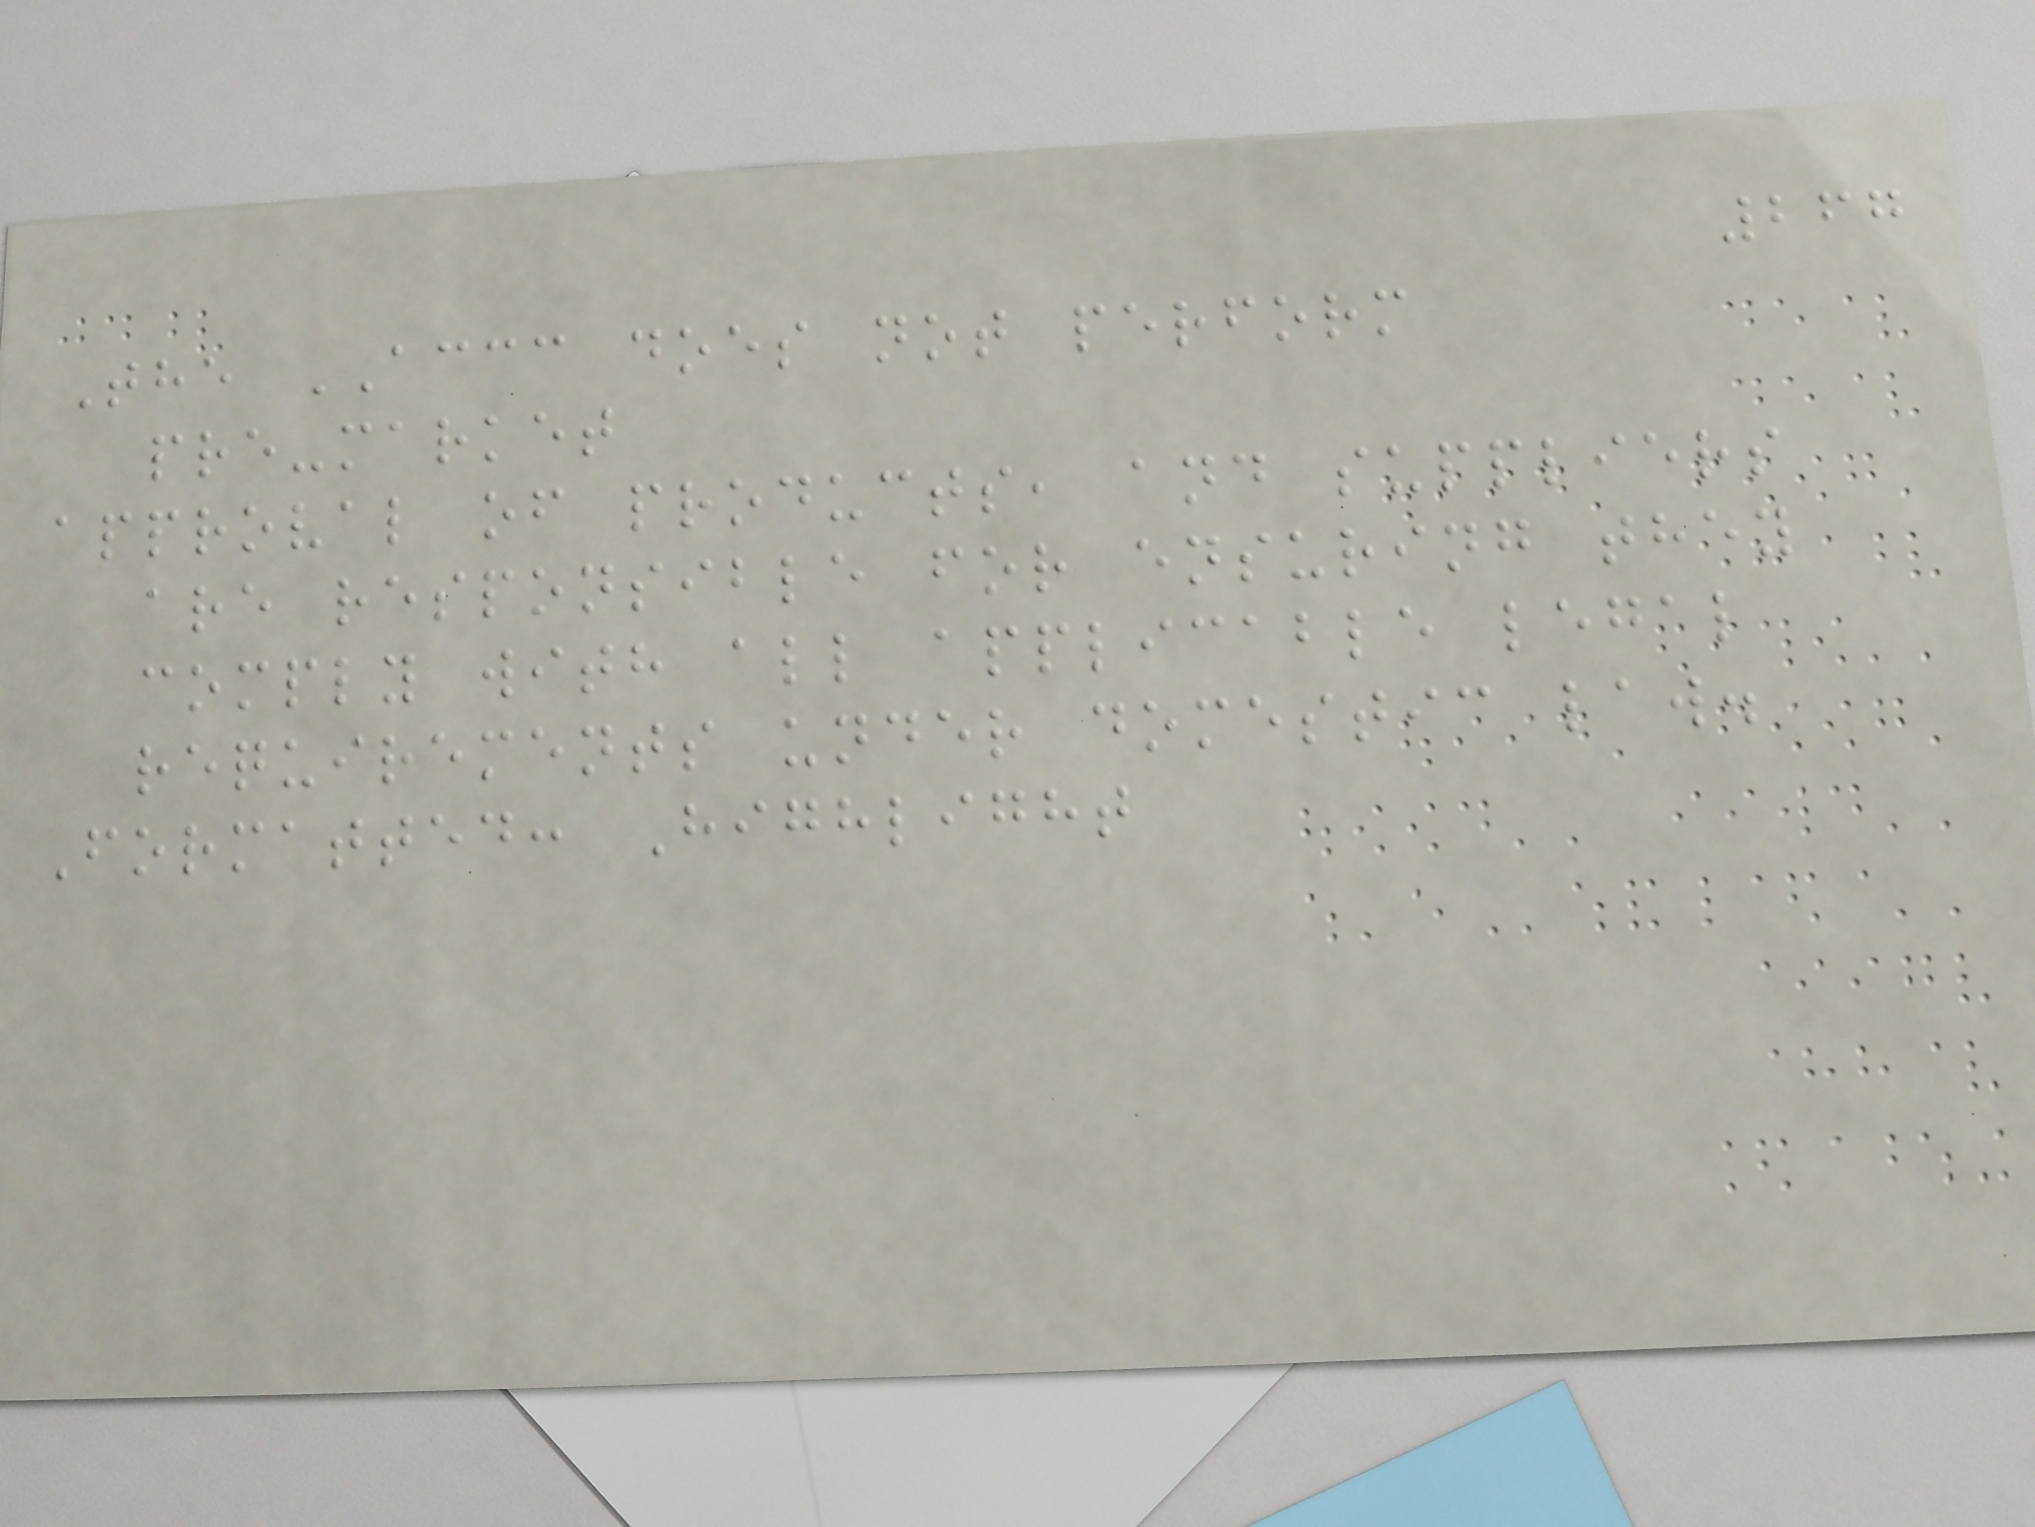267
The ACCC does not perform
pre-market
approval of products, and suppliers
are responsible for ensuring they
comply with all applicable legal
requirements under domestic law.
Formatted: Highlight
